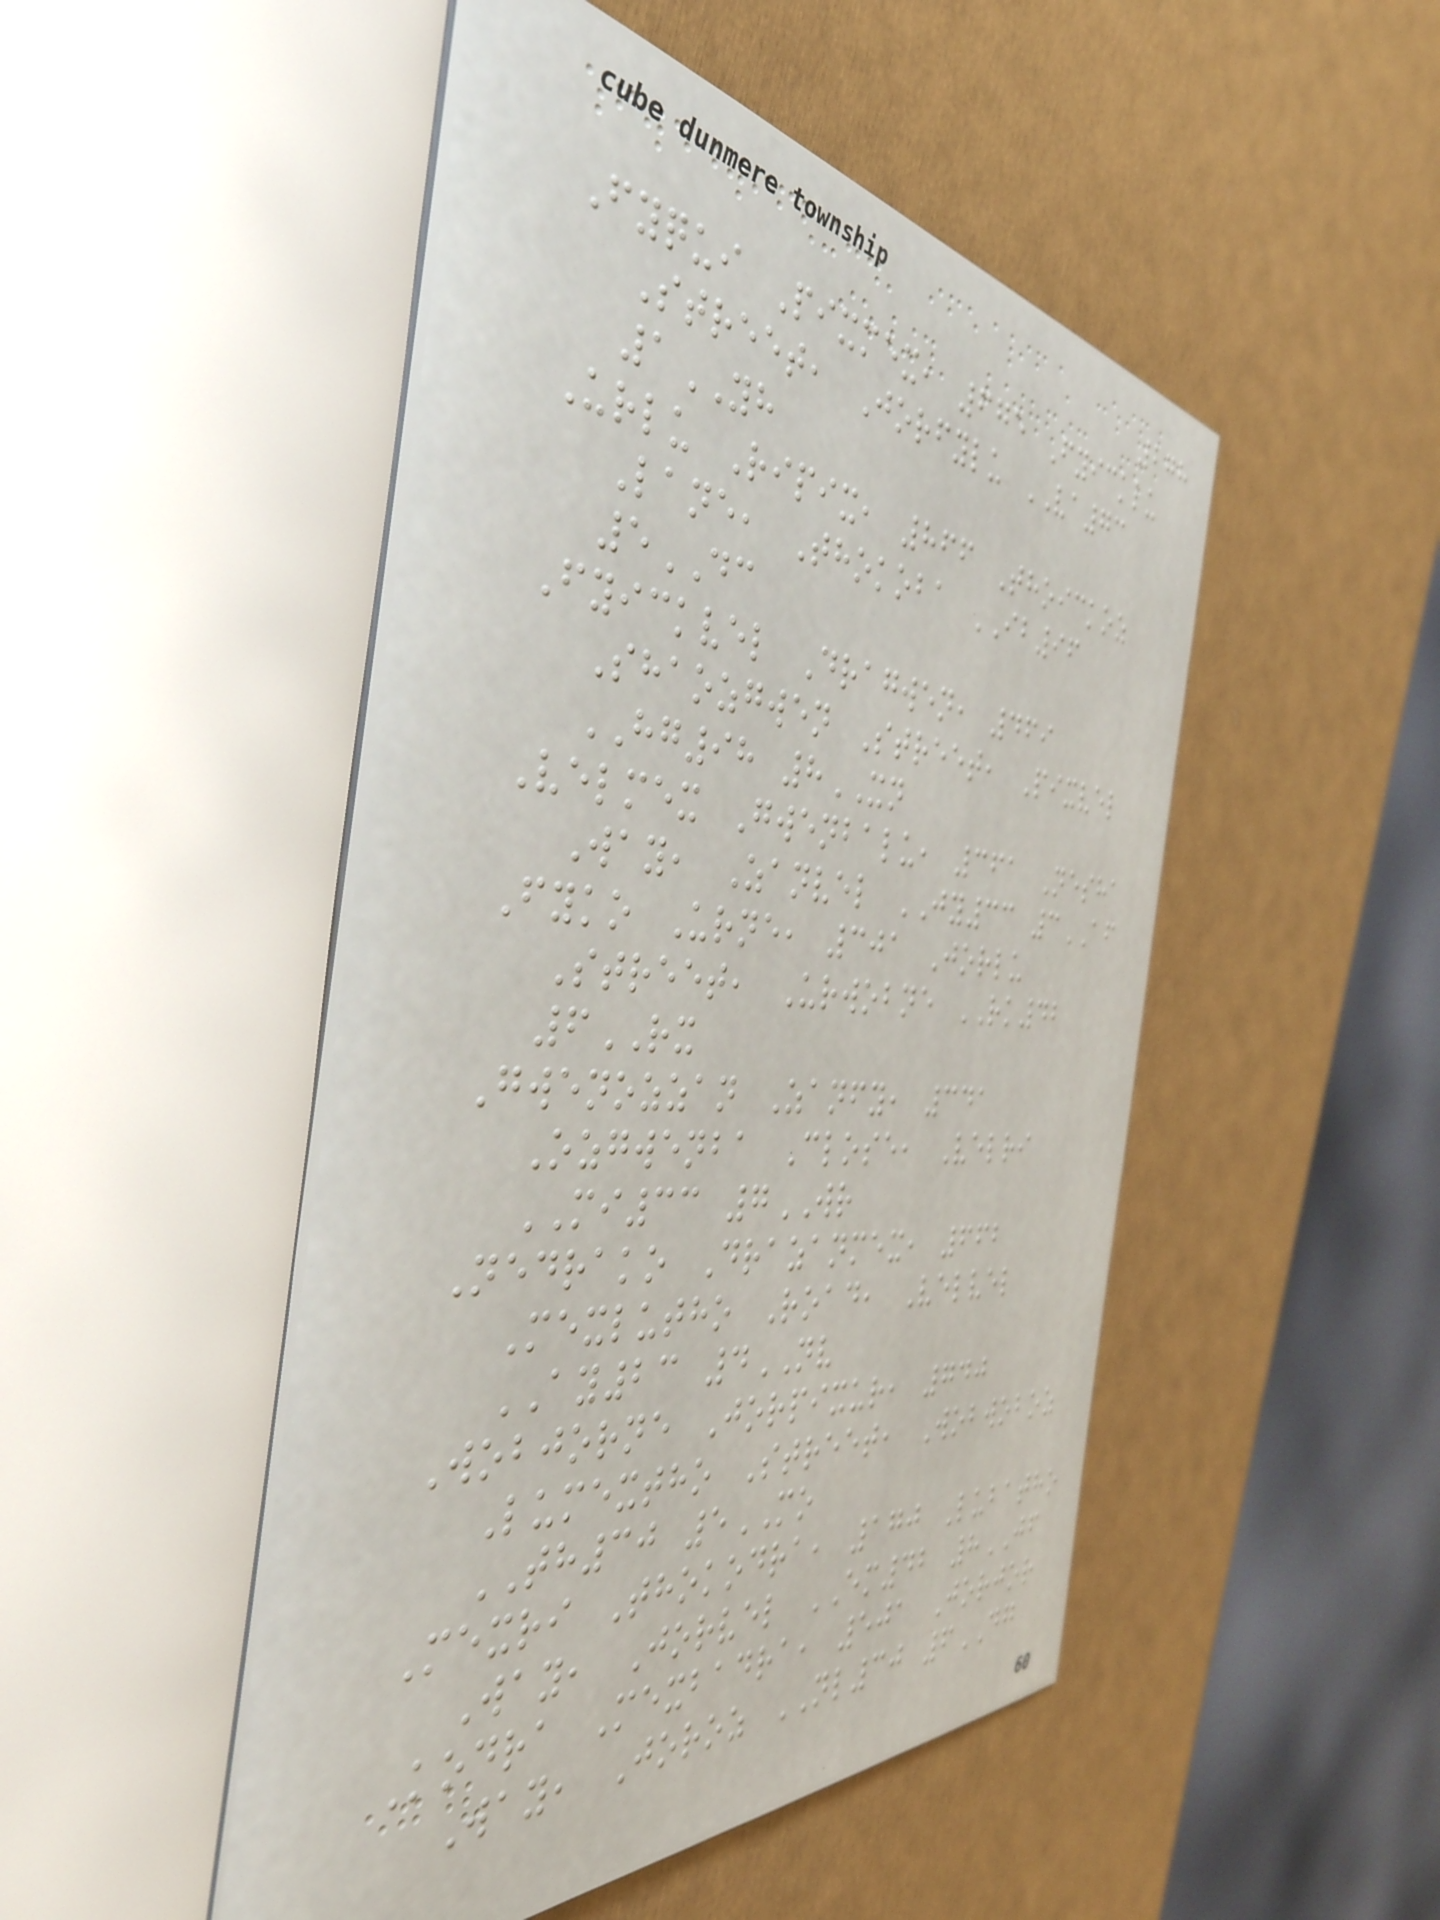278
Fyqui Pixmex, 675 Fyicklu
Street, Jorfylu VA73
1YH
Urlu Ripix, 866 Thoickoz
Lane, Thokoba IB96
5DC
Fyickvel Dragwen, 469
Shaozgwen Street, Pixvel
HG98 8XN
Velmex Gwenbalu, 361 Nesha
Way, Zanvel JY33 3AF
Fyko Urne, 301 Jorlu
Street, Urwobne RK42
6RX
Gwenozzan Zanfy, 341
Ozgwenba Close, Velri
MI33 7WR
Nedrako Drazanmex, 662
Mexlutho Road, Velvel
AY23 4NV
Wobjorne Jorpixur, 740
Lumextho Street, Wobwoboz
TH30 5MO
Mexri Thokodra, 170 Lubatho
Way, Jorvel EM42 8JF
Kodra Mexbadra, 501 Jorjor
Way, Joroz NL30 6DG
